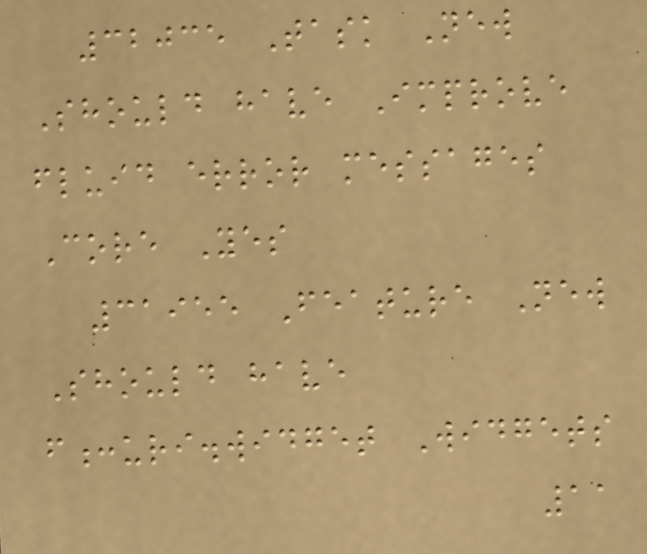32035 Task New
Should have Improve
fluid error messages
Core Yes
31955 Feature New
Should have
f:uri.widget Widgets
11
